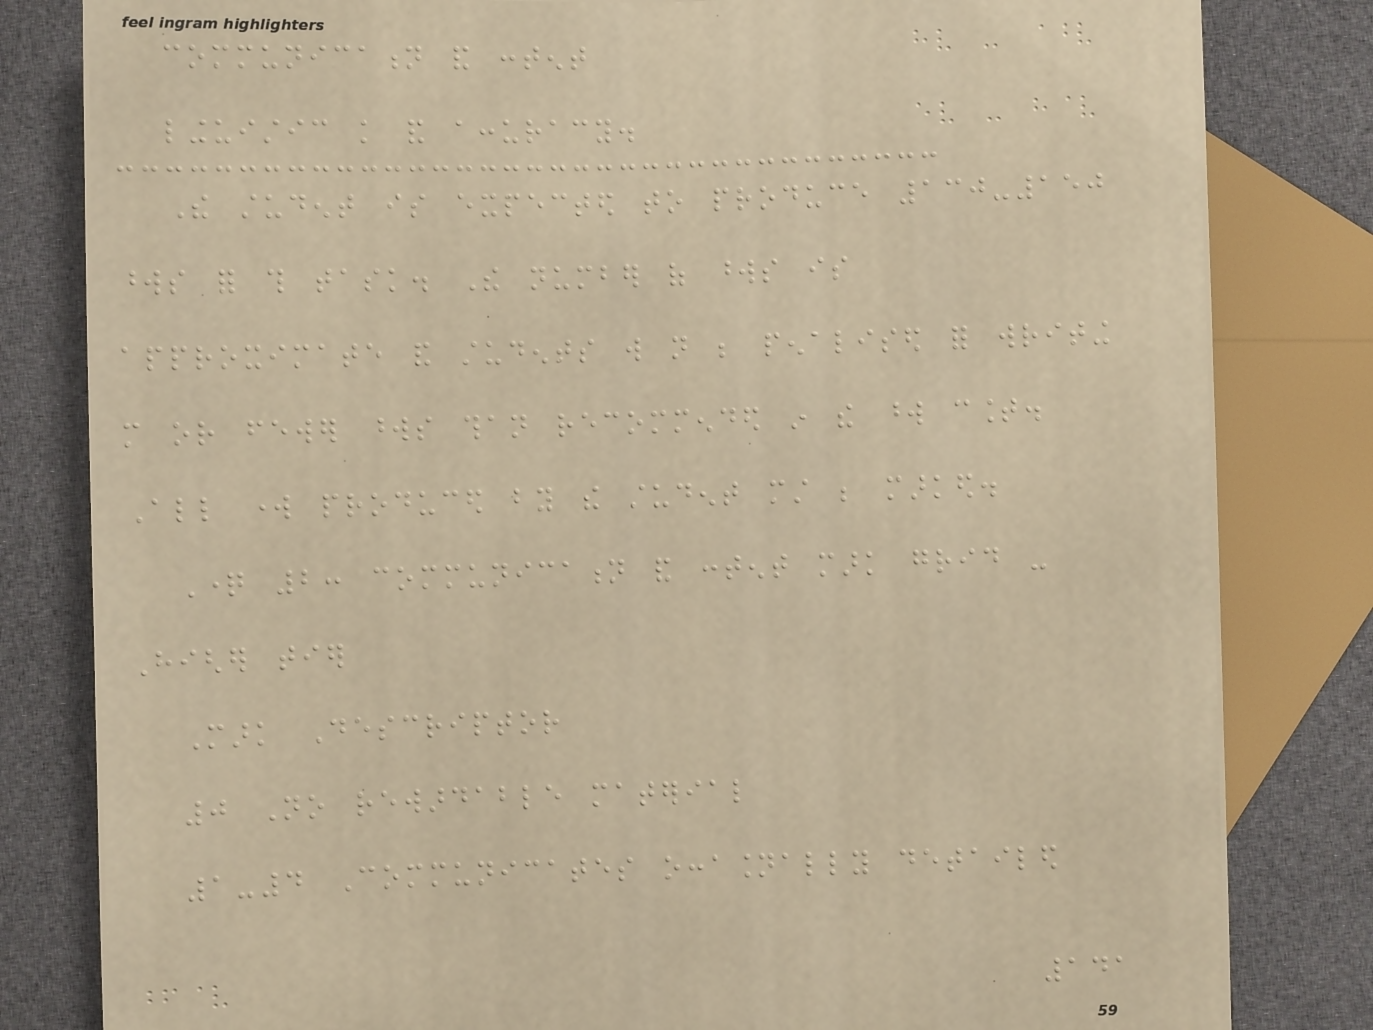communication and content
linguistic knowledge and accuracy.
The student is expected to produce 130-150
words for this task. The number of words is
approximate and students will not be penalised for writing
more or fewer words than recommended in the word count.
All work produced by the student must be marked.
Question 2: communication and content mark grid -
Higher tier
Mark Descriptor
0 No rewardable material
1-4 Communicates occasionally detailed
141
